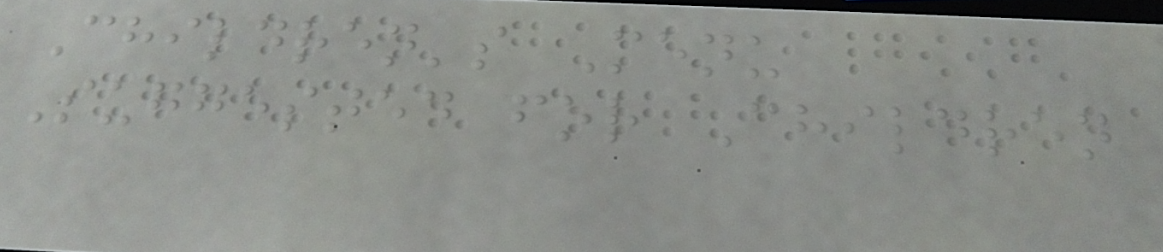Children's Menu
Suggested for Children
